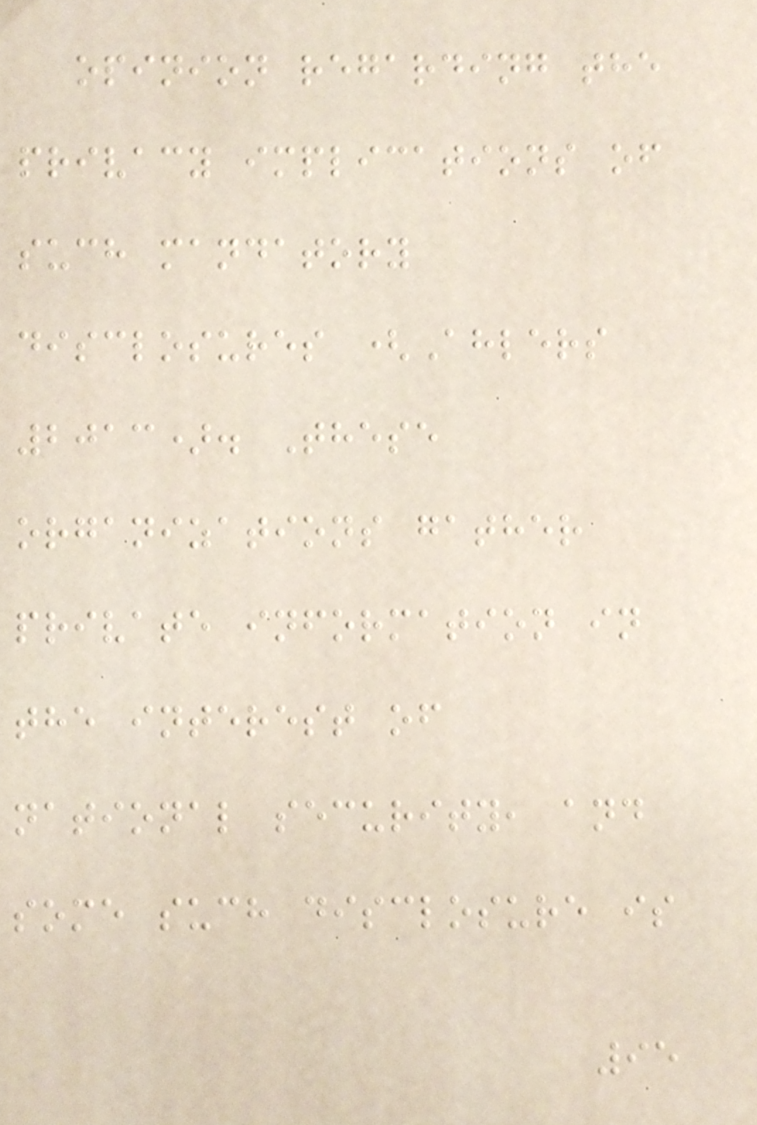opinion regarding the
privacy implications of
such mandatory
disclosures (Ahlers
2013). These
organizations gather
private information in
the interest of
national security, and
some such disclosure is
95
